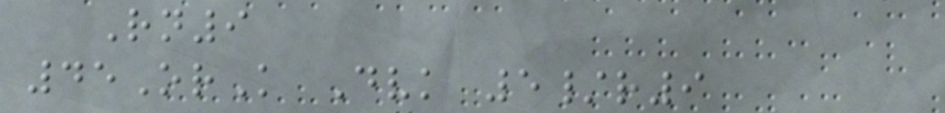Rn9
45OrK Dvk 5/r9
